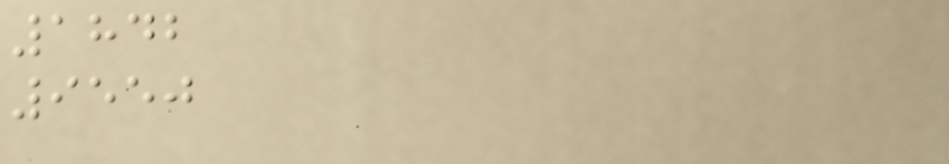1842
9550
